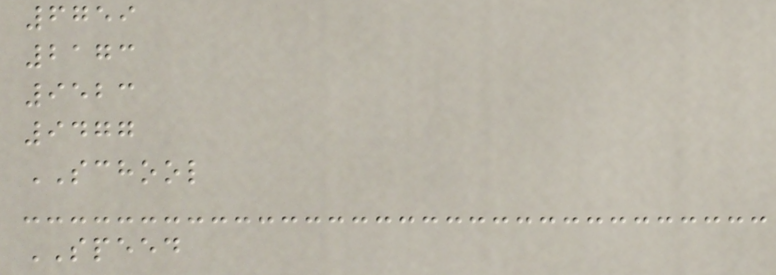6759
2173
9523
9477
SCHOOL
SPEED
